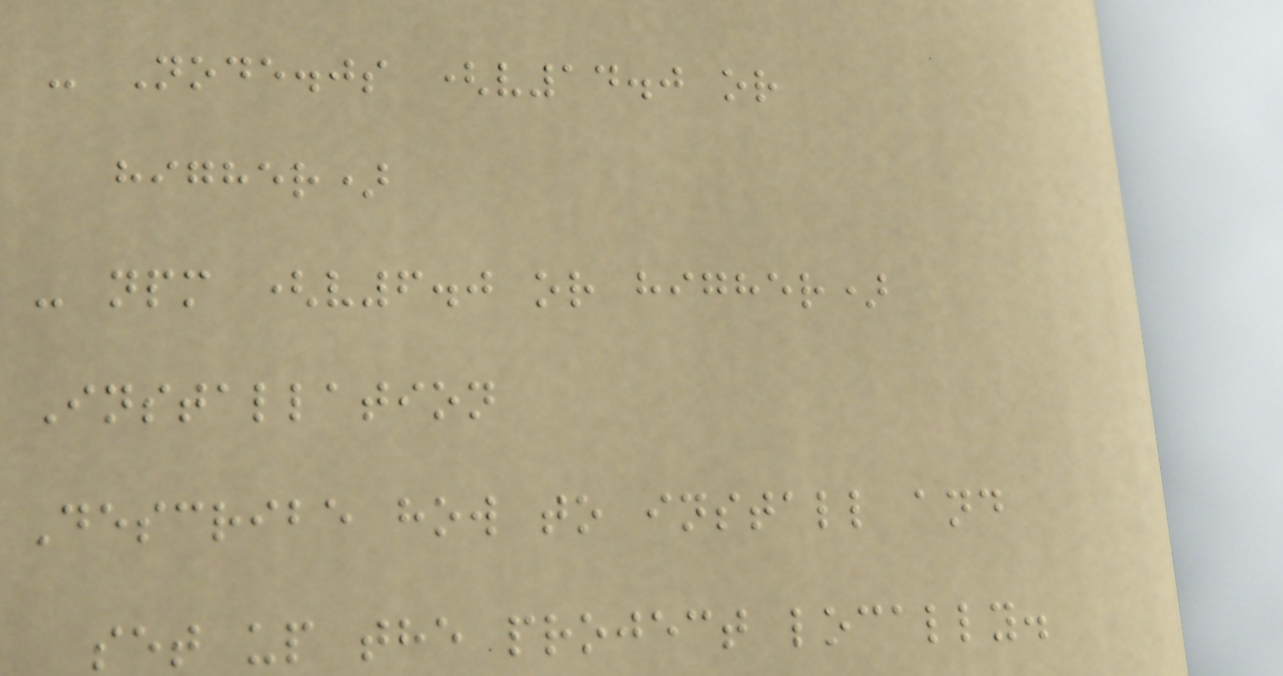- Node.js (v14.0 or
higher)
- npm (v6.0 or higher)
Installation
Describe how to install and
set up the project locally.
